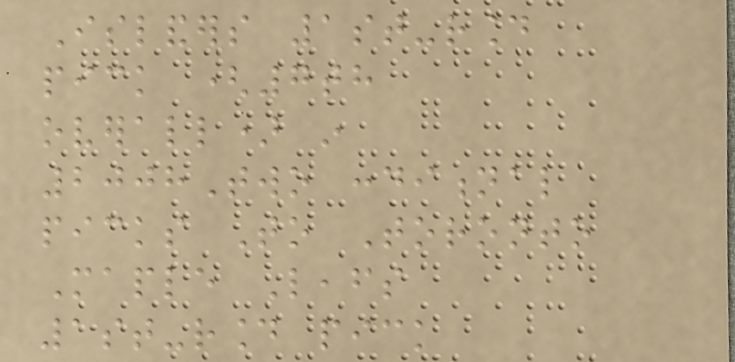Islanders 1st-round
pick (7th
overall) in
2008Two conditional
picks To Toronto
Maple Leafs
1st-round pick
